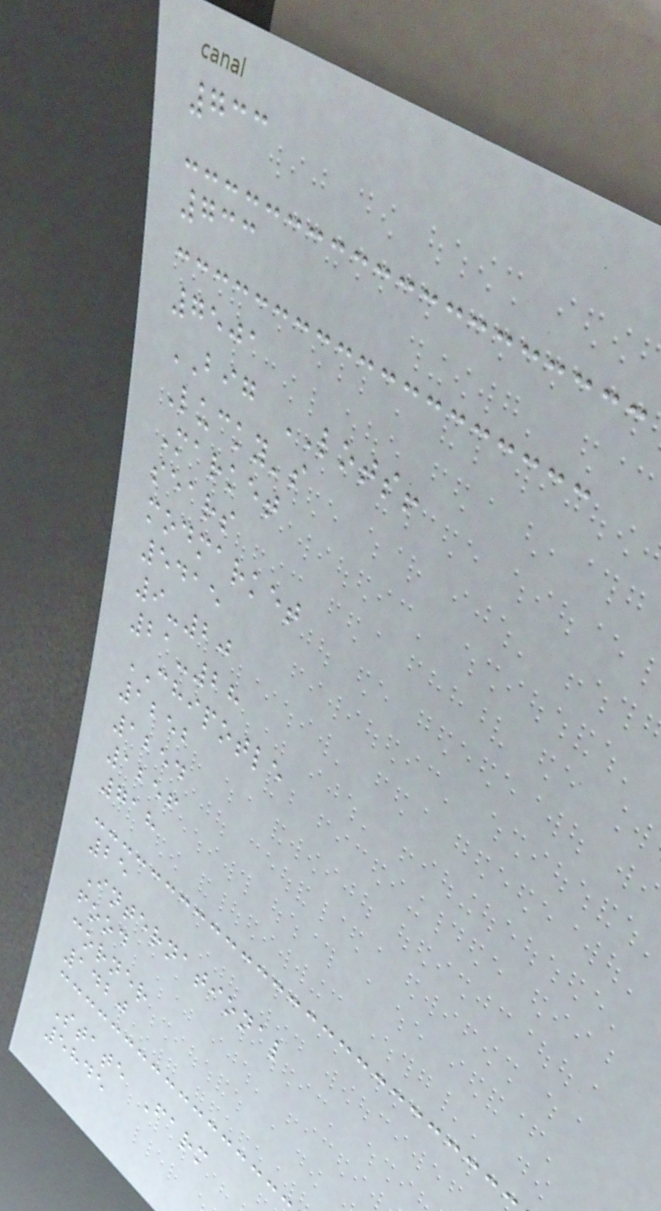733
733
7501
BIG LOTS!
Lucky's
Market
sears
modmarket
5415
9-20
21-28
CHIPOTLE
1252
1254
1256
718
25
International
food
corner
1420
State Farm
5845
